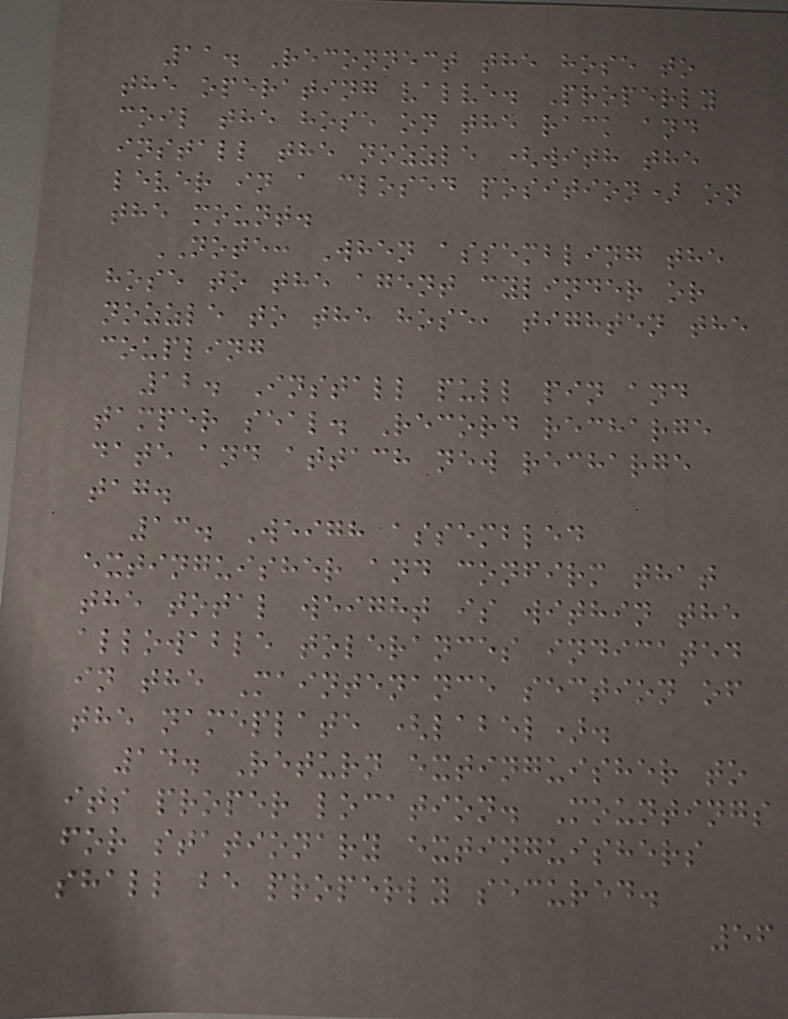11. Reconnect the hose to
the operating valve. Properly
coil the hose on the rack and
install the nozzle (with the
lever in a closed position) on
the mount.
NOTE: When assembling the
hose to the agent cylinder or
nozzle to the hose, tighten the
coupling
12. Install pull pin and
tamper seal. Record recharge
date and attach new recharge
tag.
13. Weigh assembled
extinguisher and confirm that
the total weight is within the
allowable tolerances indicated
in the Maintenance section of
the nameplate (label).
14. Return extinguisher to
its proper location. Mountings
for stationary extinguishers
shall be properly secured.
56
